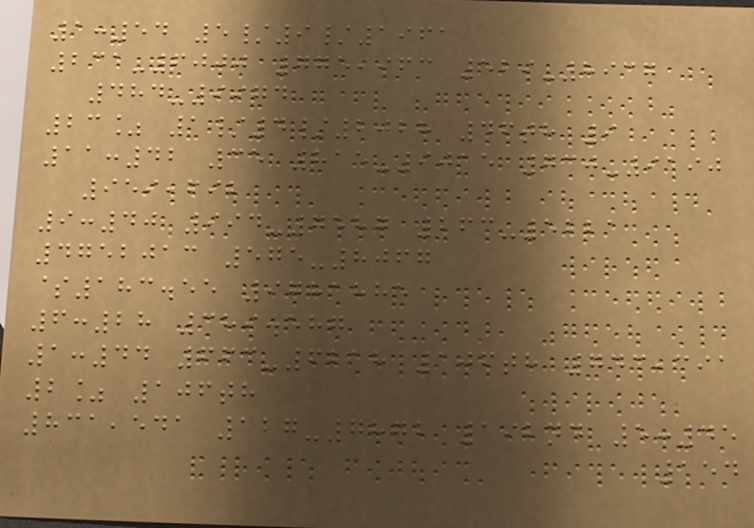1:54 5/9/1961
231-6000 775,963 529-8937
484-9974
23% 1/4/2028 46th 9
11:42 35 815-9015 730-9190
959,692
9:40 994-7587 263-5221
4752013 575-8067
$183.55 9781885
6:28 389.587
1:44 663-6218 106th 743,391
2% 106th
831,541 127-7872 192nd 5:45
154
